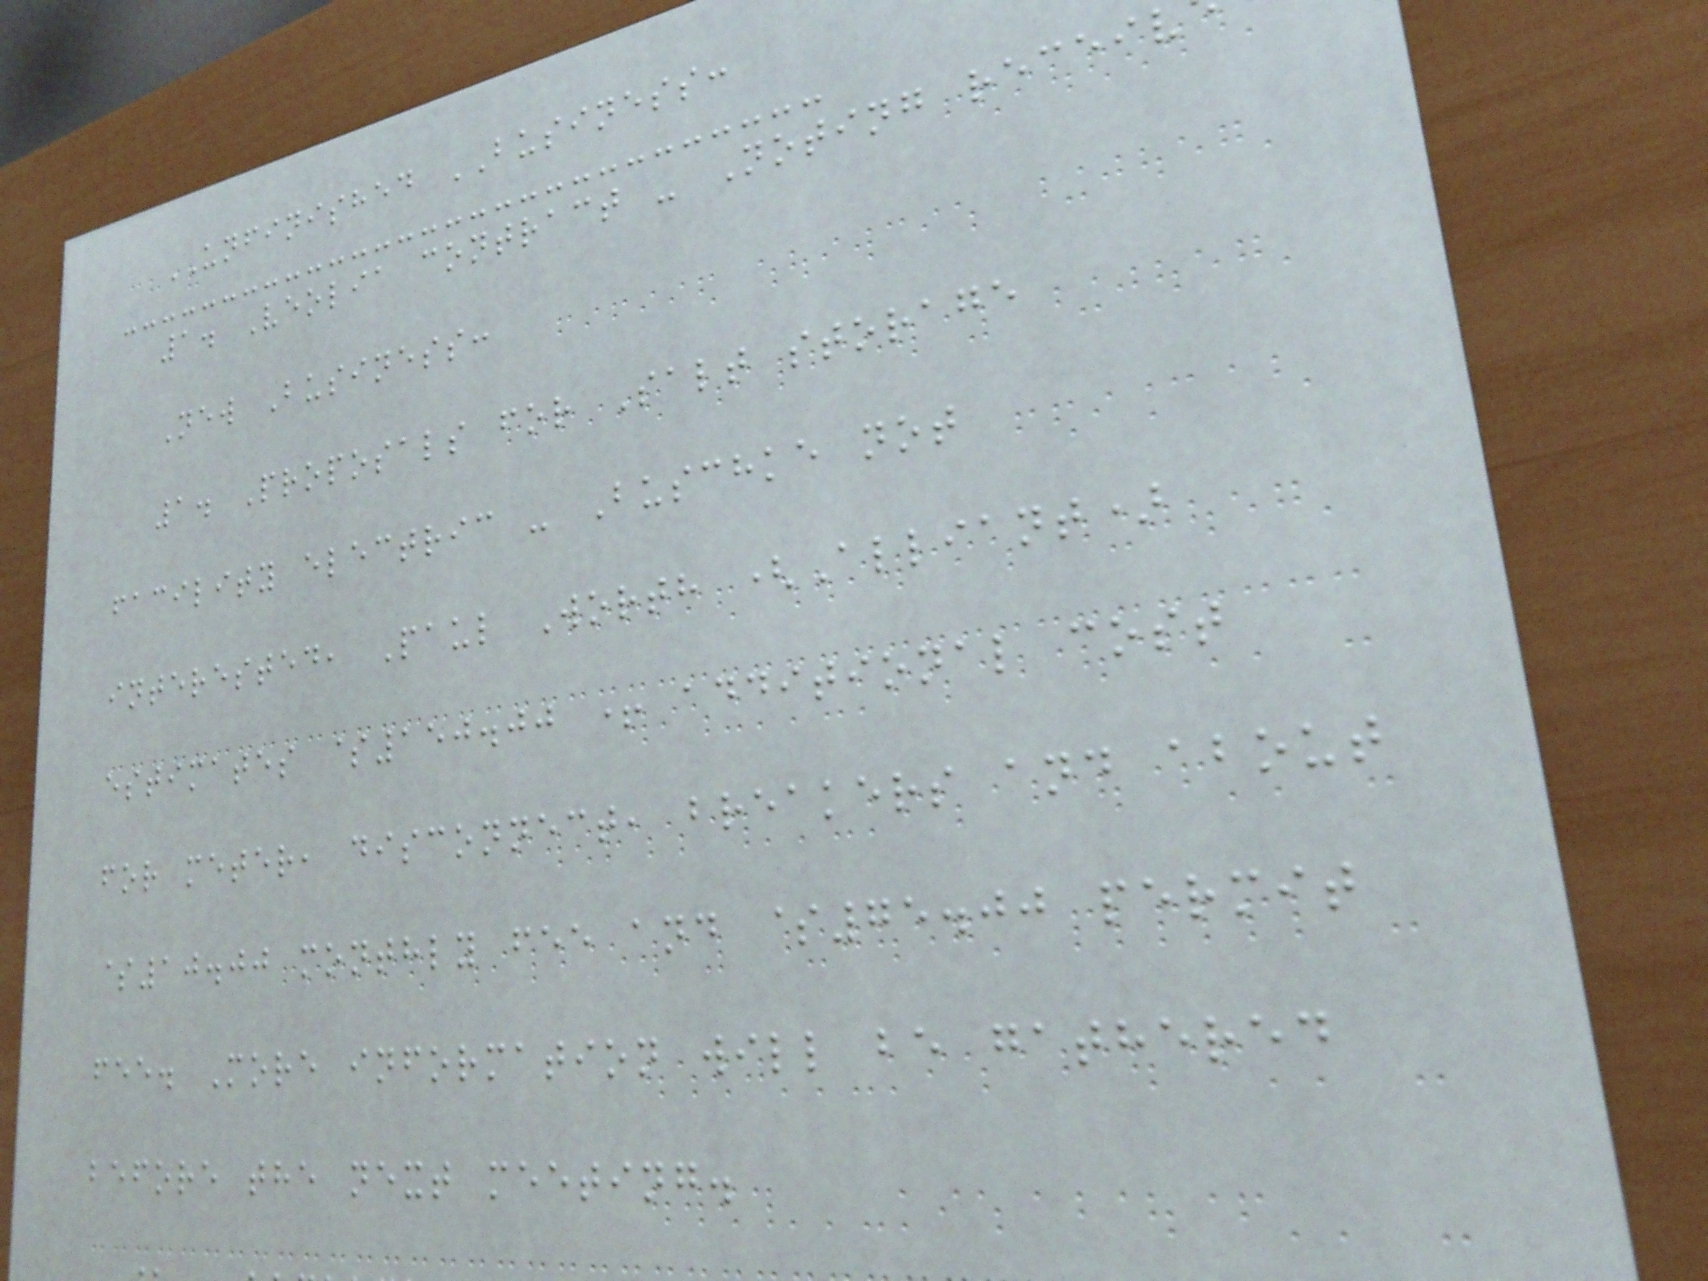UNFINISHED BUSINESS:
1. Veolia contract - Noting receiv
New Business:
1. Proposals for Salt storage
facility electric - Buschke not
interested, Paul Worth (Alliant)
estimates $150.00 + additional cost
for meter, disconnect, breakers and about
$10.00 monthly fee and $75.00 permit
fee. More information will be gathered
before the next meeting.
